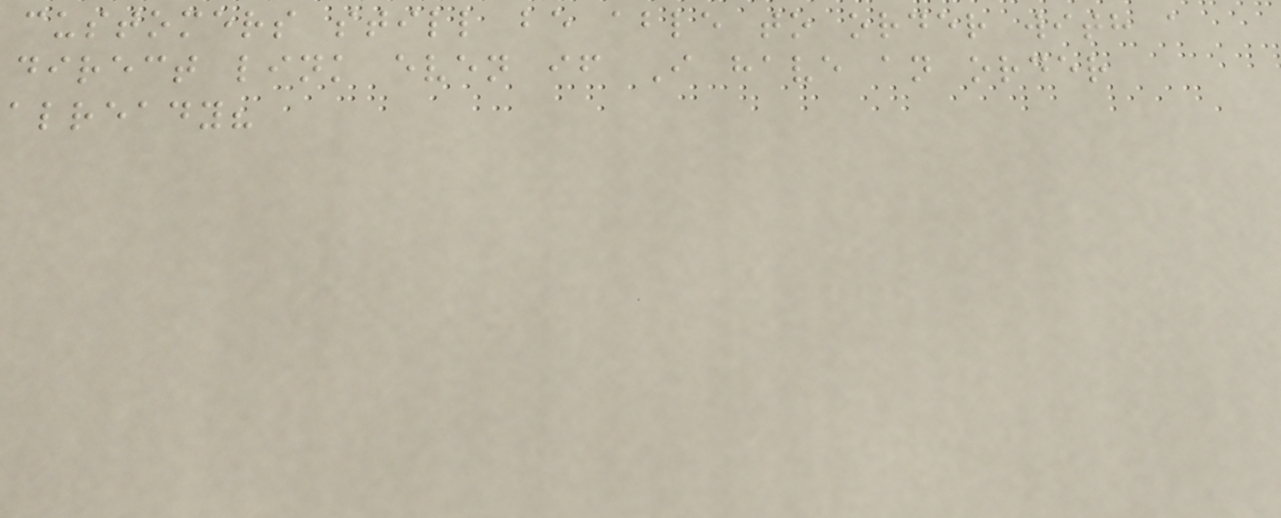customers still be able to order with a
direct link even if I have an order
already?
